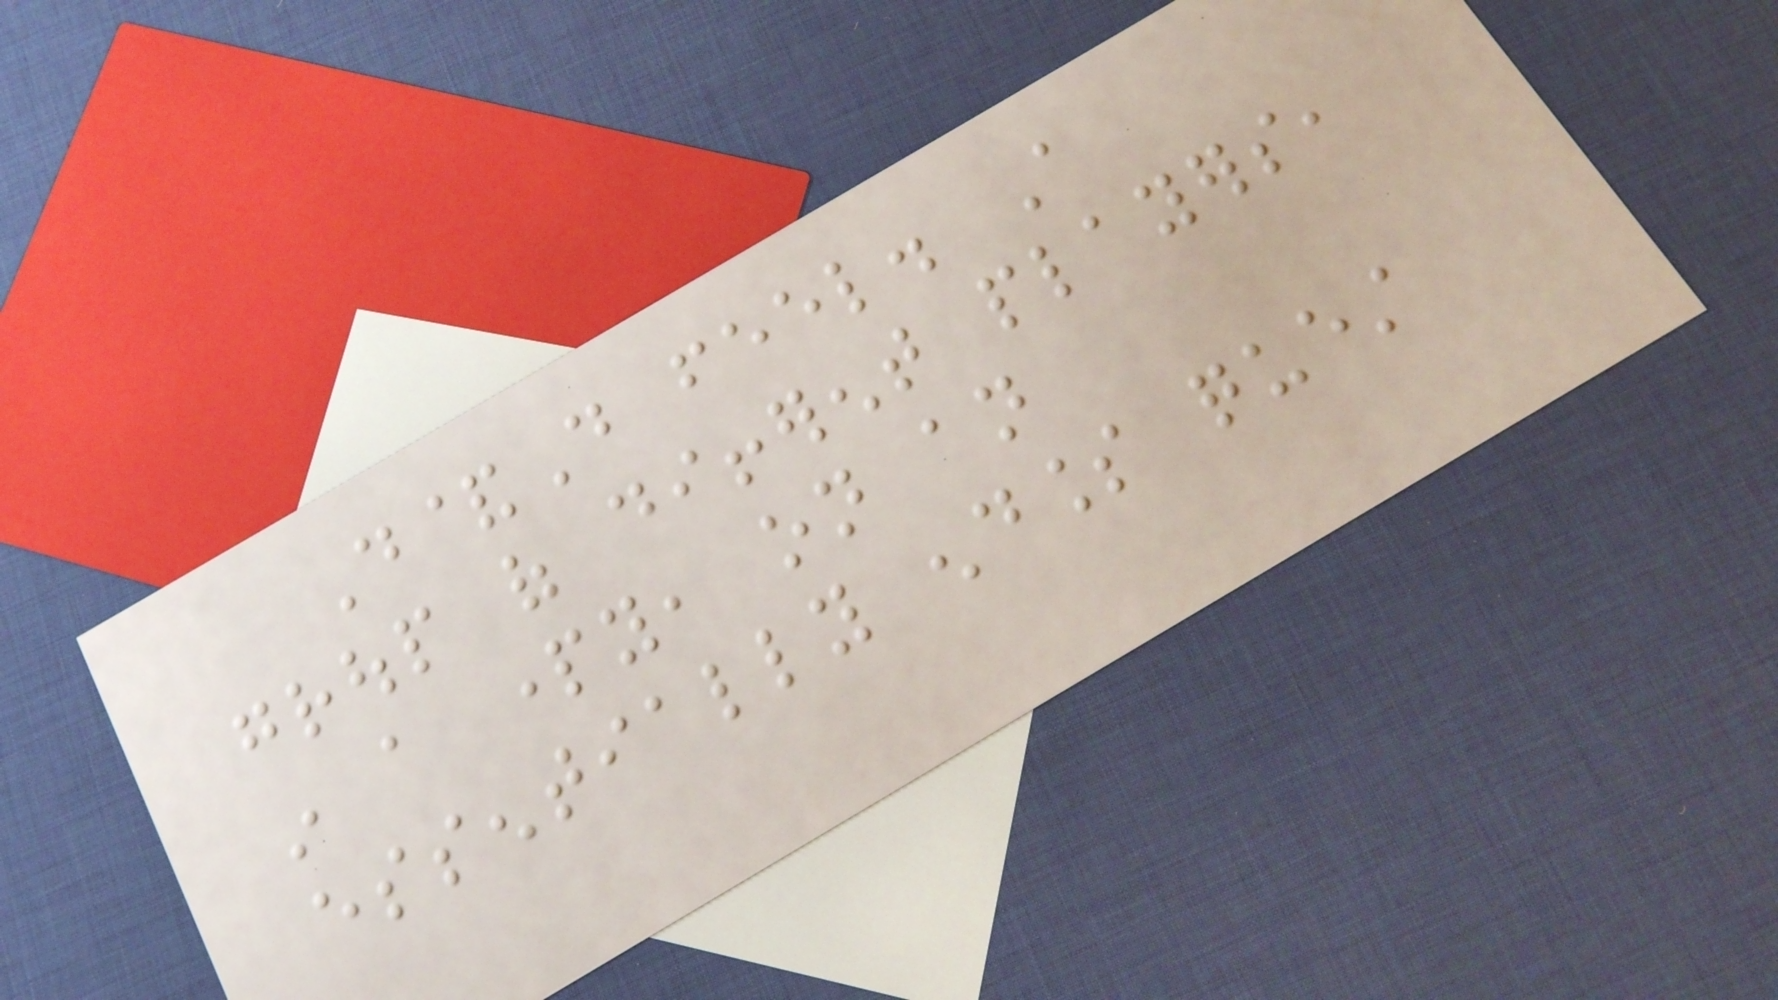D&D feel. A
group of different players,
in a party, on an
essentially endless quest
